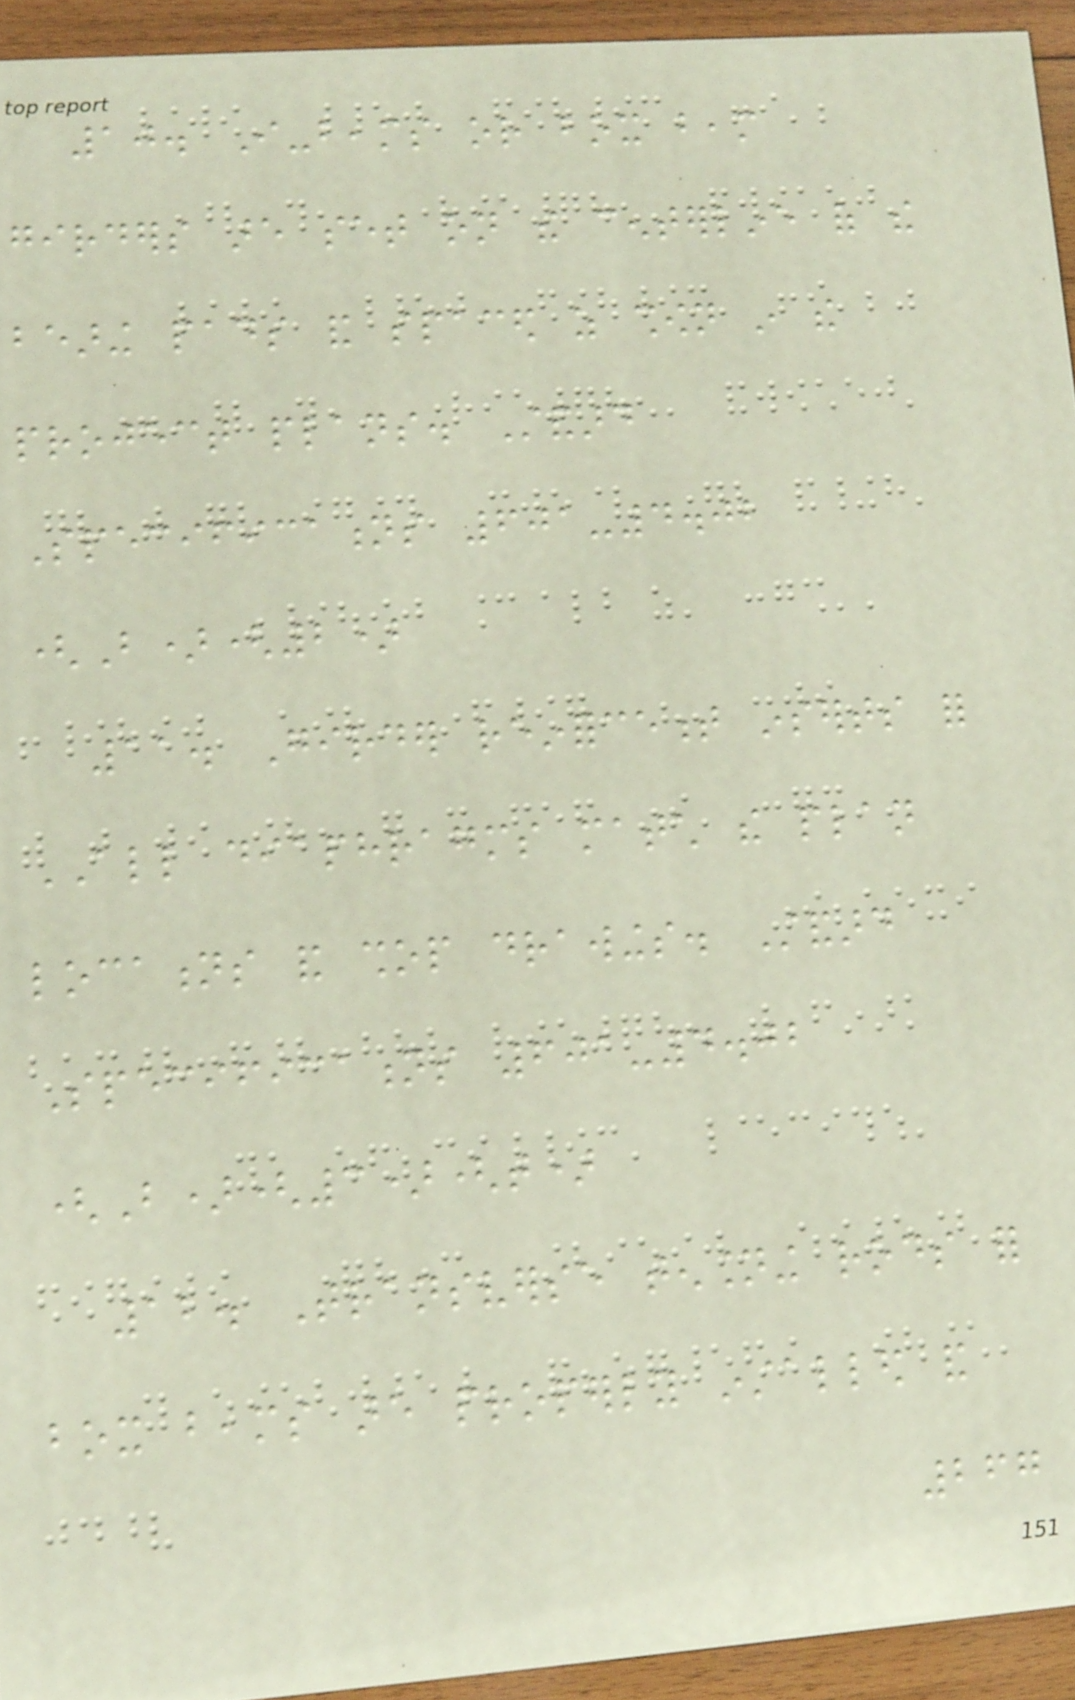10. I-beams or box beam
girders are set on the centerline of the
bearing pads and spaced as shown in the
project plans. Standard
Specifications 601-4.02
(B)(2)
11. Girder reinforcement inserts for
ALL diaphragms match the plan
locations and shop drawings. Standard
Specifications 601-4.02
(B)(3)(t)
12. Transverse tensioning rods for
box beams are properly installed and
267
